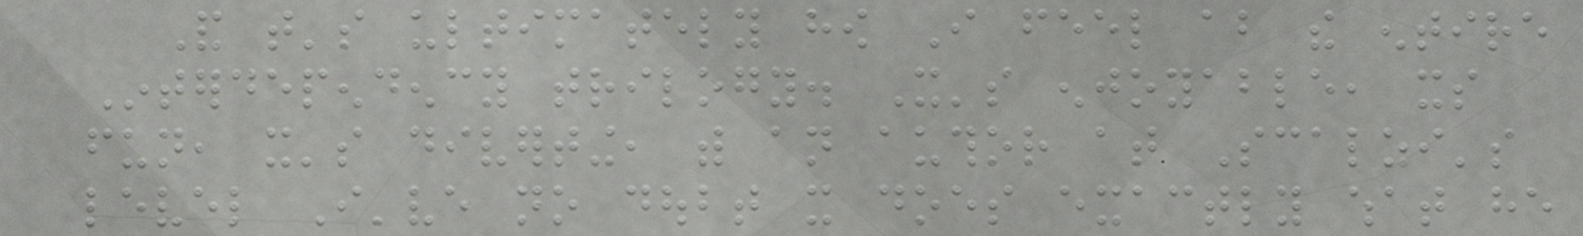And that's ultimately how I feel about the entire
Interdependency trilogy. It's enjoyable, its
fun, it's diverting, with an author at Scalzi's
level I've no doubt it does exactly what he
